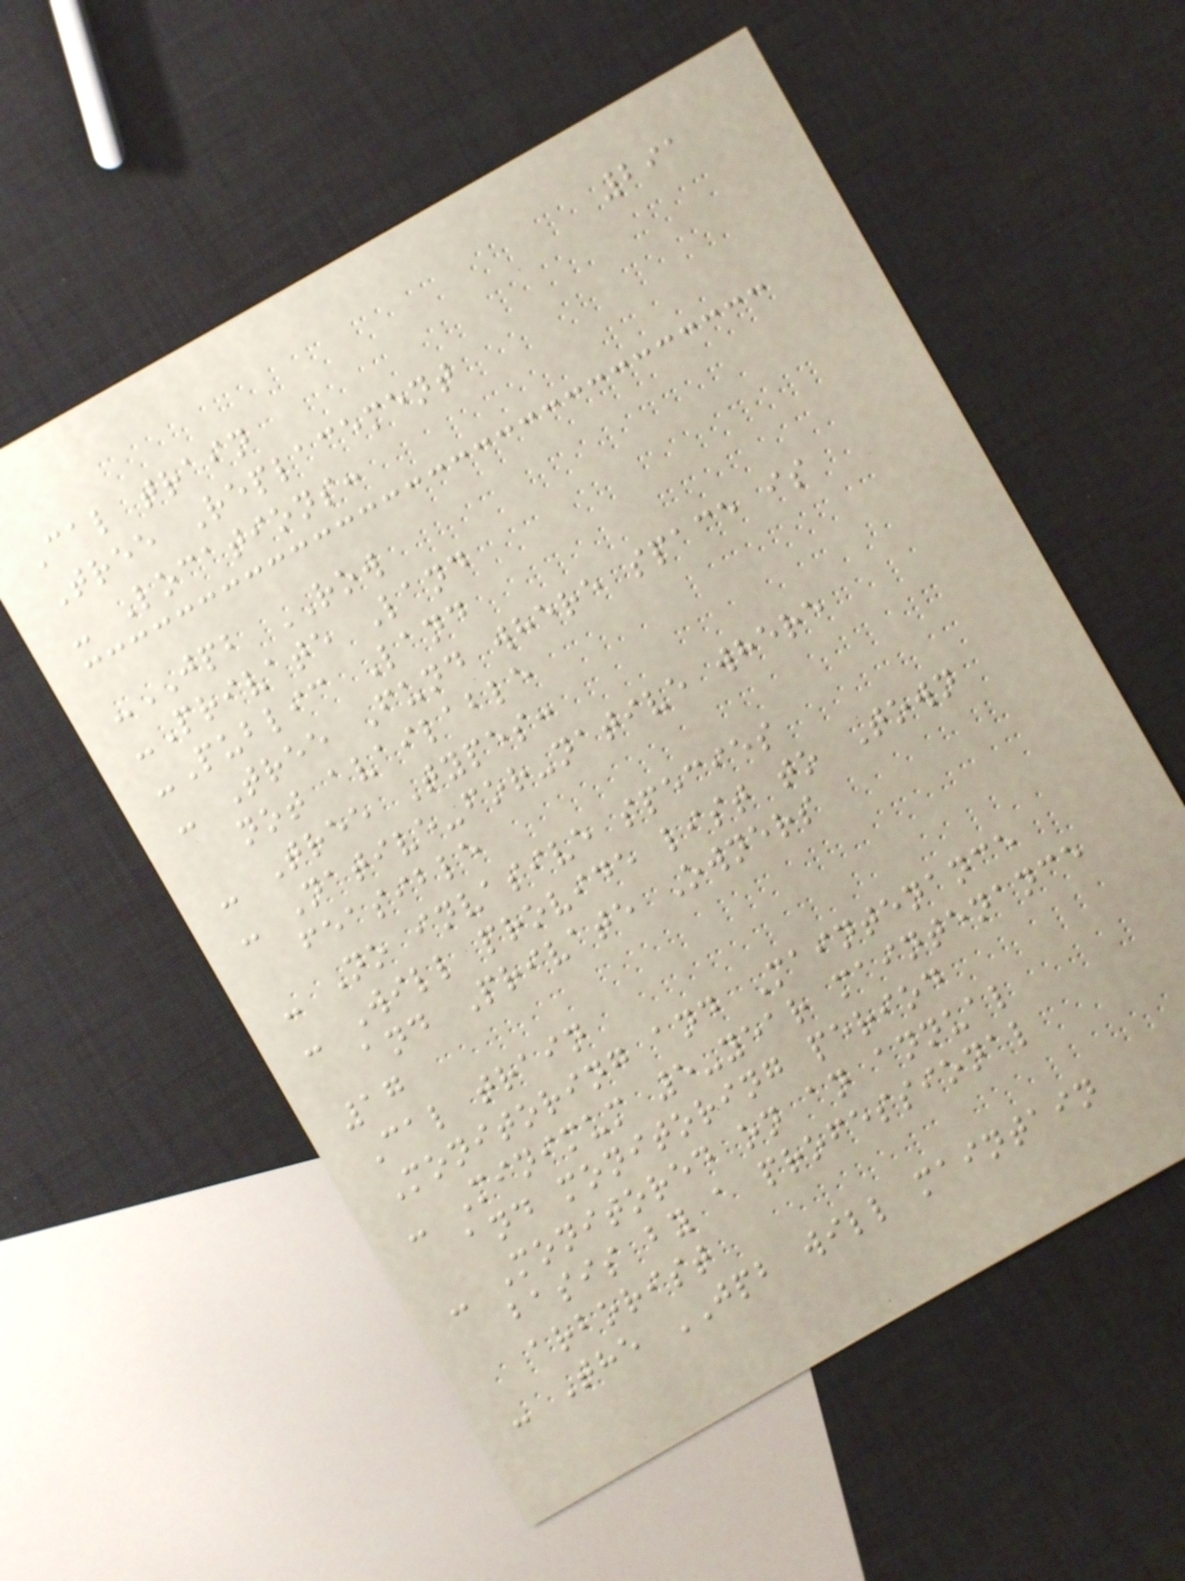291
Cal train
Tree Replacement
- Locations:
-JPB ROW
-Private Land
-Public Land
- Tree Fund where space is
not available
- Tree Types:
- Native-for-native where
feasible
- No invasive species
- Will provide list to Town
and Private Owners
17
Cal train
Monitoring and Maintenance
- Minimum 5-year maintenance
and monitoring period
- Monitored on an annual
basis by a professional
arborist
- The JPB will maintain
